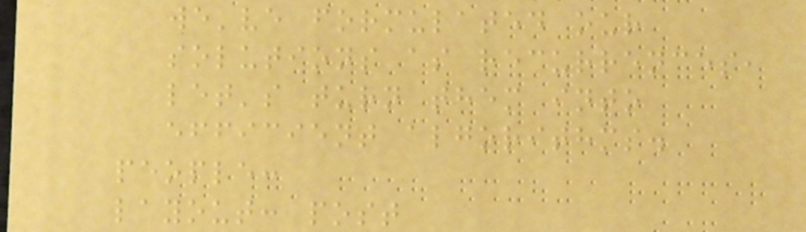we've formulated our
solutions as recurrences,
let's turn them into
efficient algorithms.
people:
layout: post
